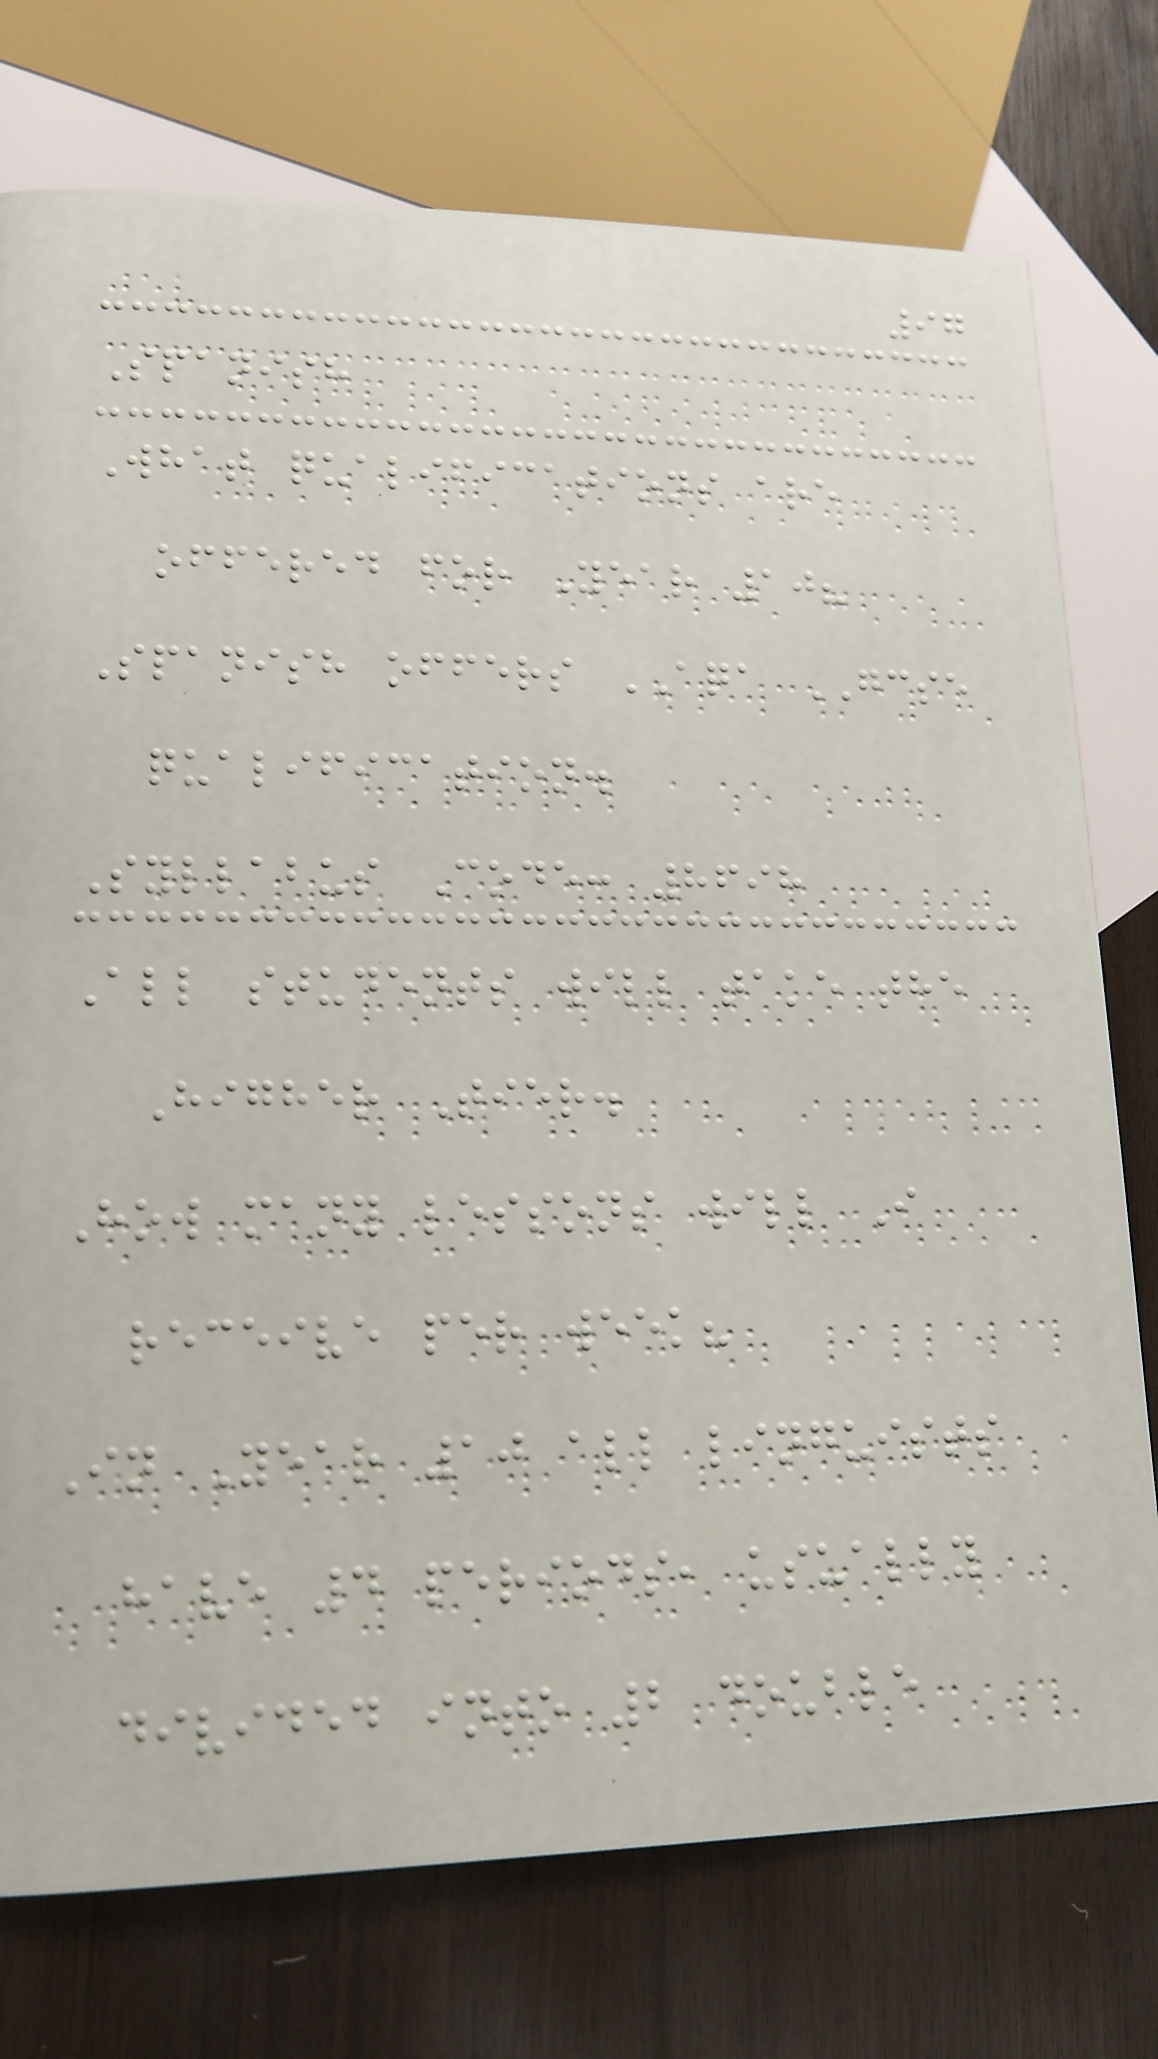97
Spanish
What qualifications are
offered for Year 10?
Spanish offers AQA GCSE
qualification.
Syllabus Code: 8698
All students will take the
Higher Tier.
How many lessons will I
receive per week?
In Year 10 all linguists
have 4 periods, usually
divided into 2 double
